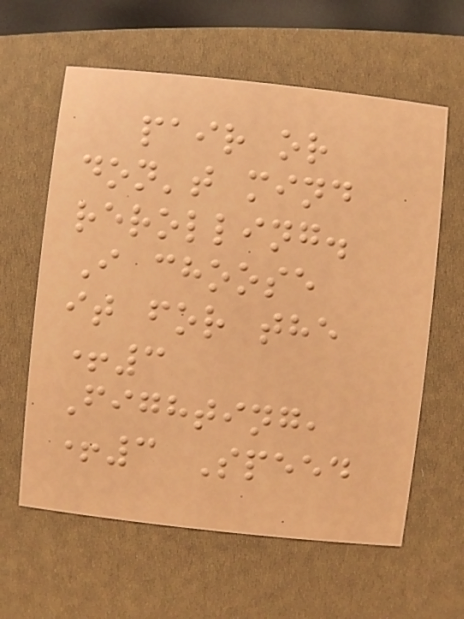pair or
don't mind
rerolling.
I choose
it for the
+3
Fighting,
+3 Speed
